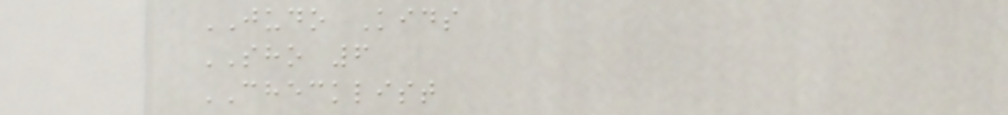JUDO Kids
SHO 6
CHECKLIST
